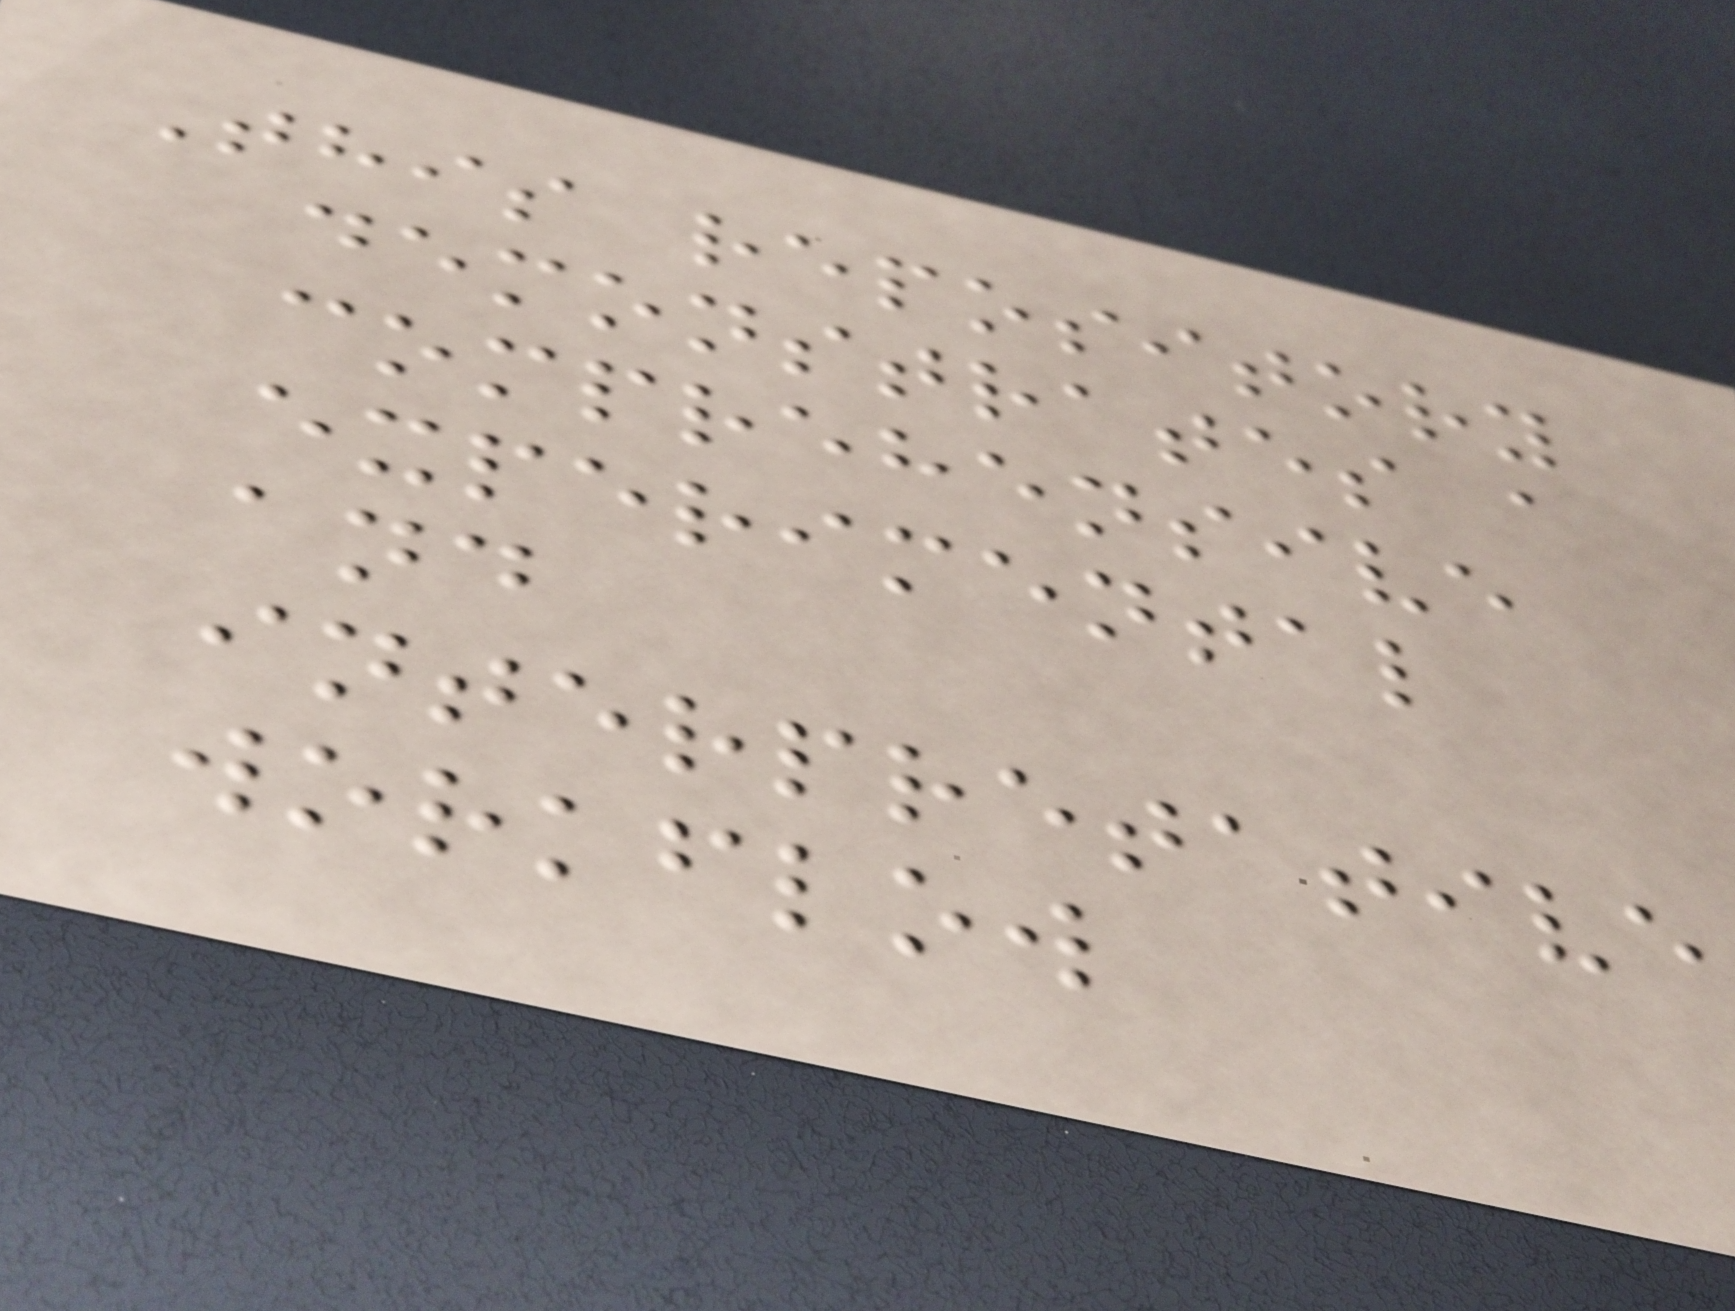This repository
demonstrates a
comprehensive
experimental
and
interpretative
workflow
